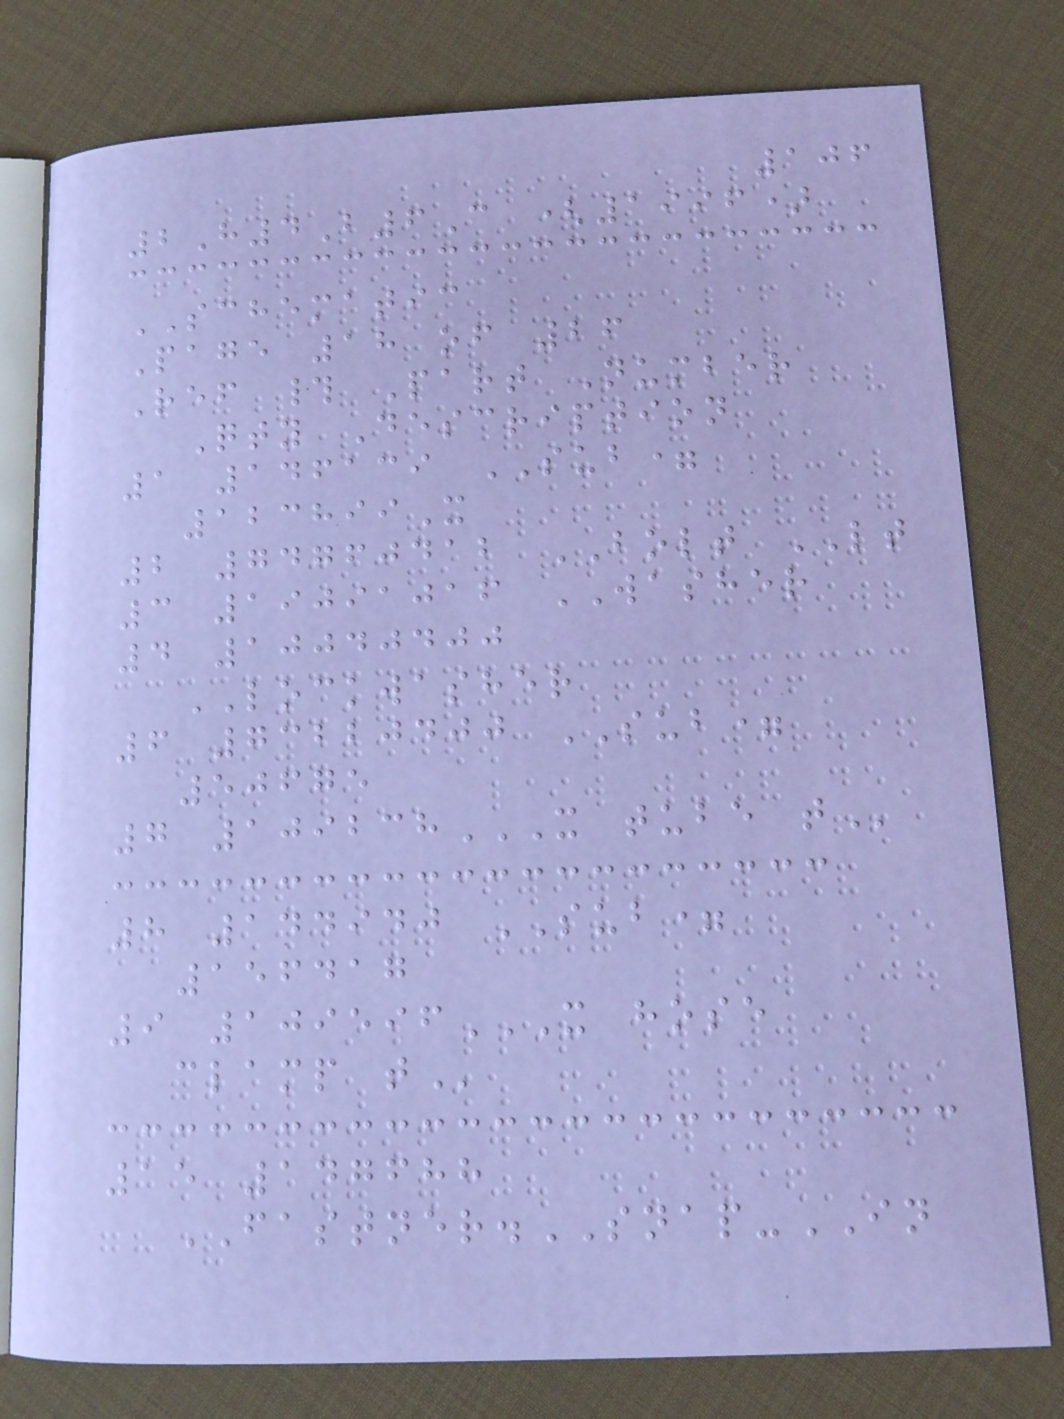106
2H4B6C (1996)
SCHEMATIC
Page 18 of 26
Ref # Part Number
Qty Description
1 146139 SUB=
123899X
2 74760412 BOLT LT
3 19091016 WASHER
4 10040400
LOCKWASHER
6 73220400 SUB=
50675
7 109238X TUBE T
8 144940 SUB=
156417
9 109596X HOSE
CLAMP T
15 147688
FASTNER.SNAP-IN
